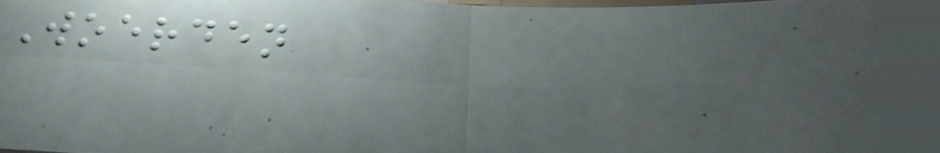Woerden
